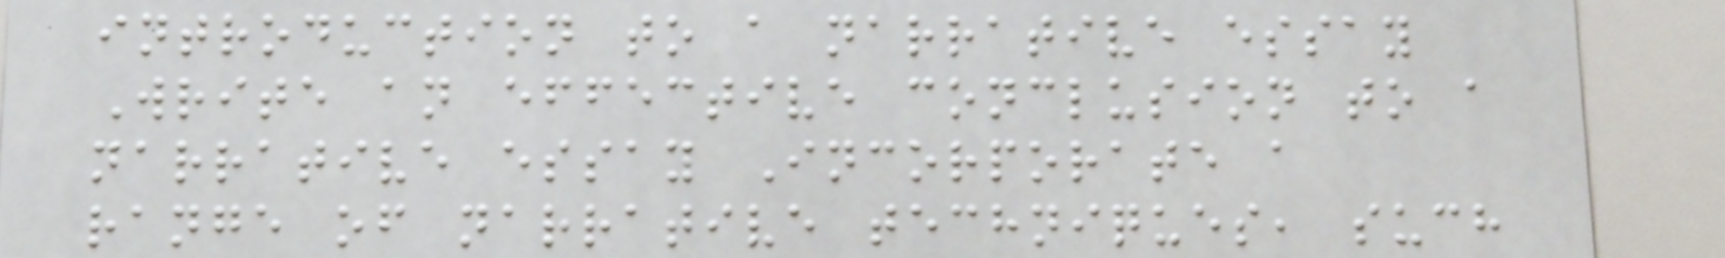introduction to a narrative essay
Write an effective conclusion to a
narrative essay Incorporate a
range of narrative techniques, such
